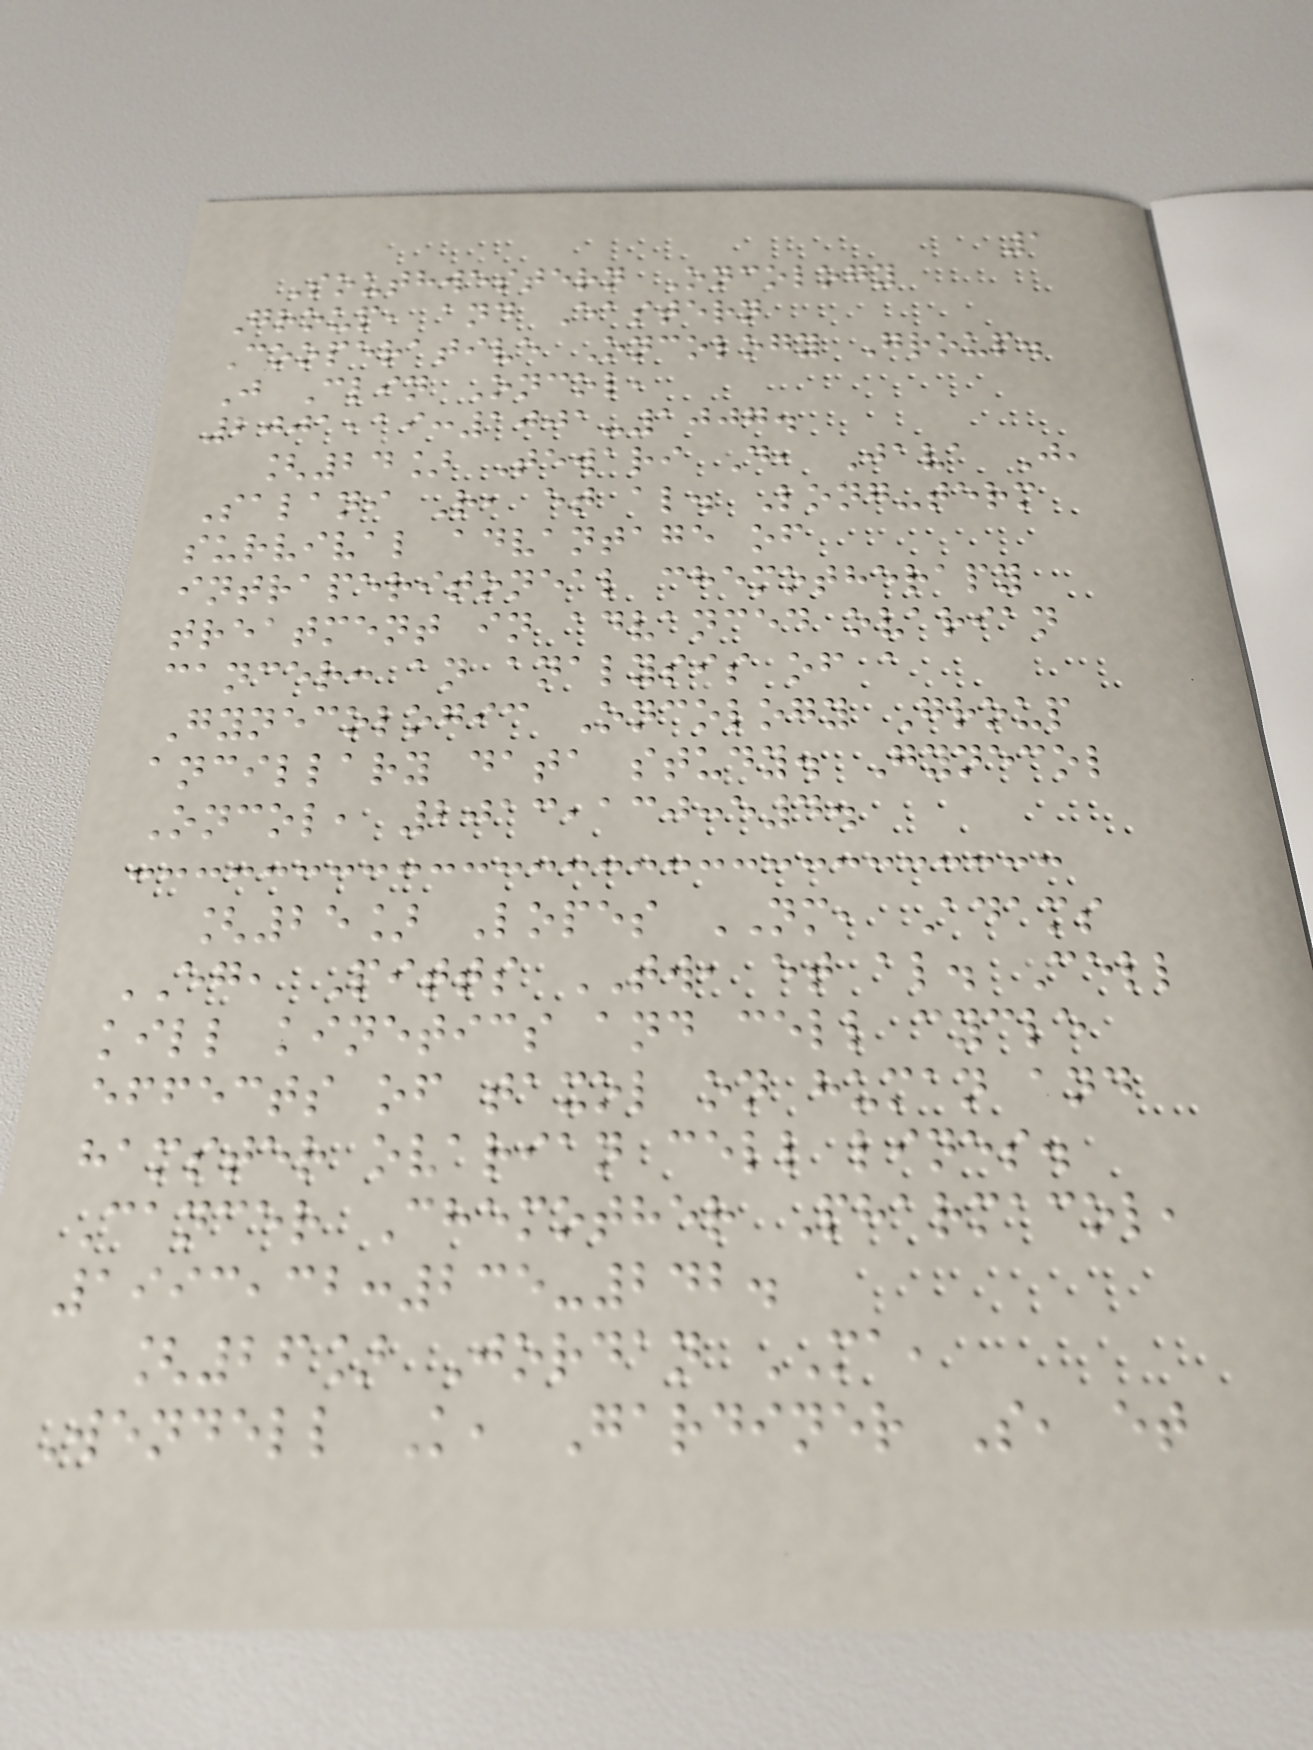1
Southwestern Oncology
Group, and Eastern
Cooperative Oncology Group.
J Clin Oncol,
2001,19:1001-1007.
[24] Tewari D, Java J,
Salani R, et al. Long-term
survival advantage of
intraperitoneal chemotherapy
treatment in advanced ovarian
cancer: an analysis of a
Gynecologic Oncology Group
ancillary data study. Gynecol
Oncol, 2013,130:e4.
[25] Lopes NM, Adams
EG, Pitts TW, et al. Cell
kill kinetics and cell cycle
effects of taxol on human and
hamster ovarian cell lines.
Cancer Chemother Pharmacol,
1993,32:235-242.
[26] Jordan MA,
Wendell K, Gardiner S, et
